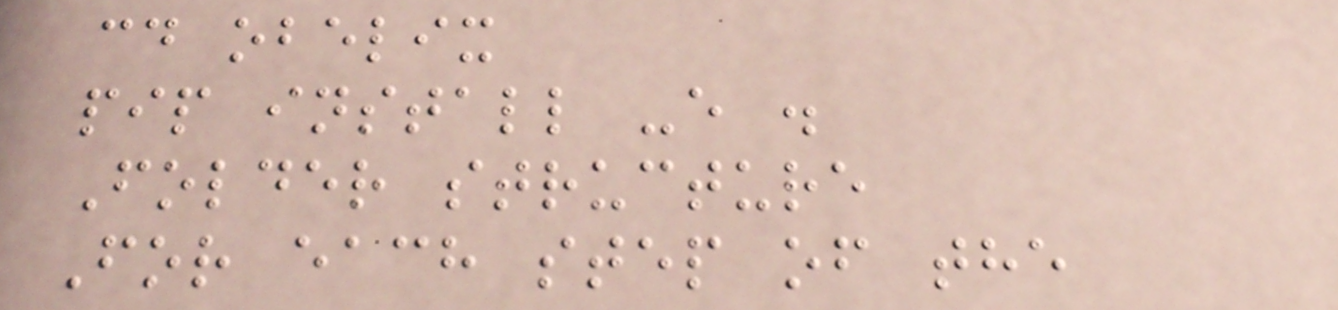cd obelix
pip install -e .
Folder structure
For each step of the
